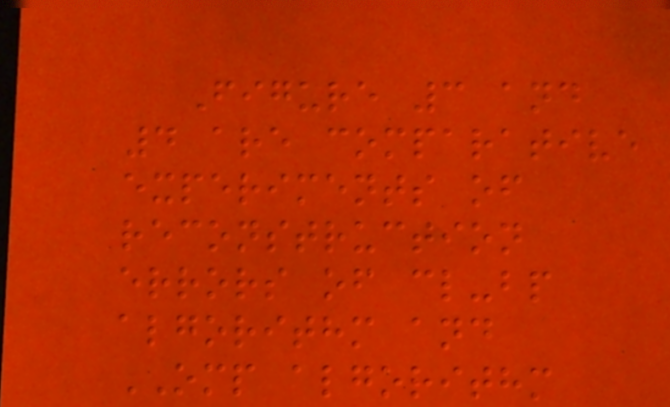Figure 3 and
4 are comparative
experiments of
reconstruction
errors of cl-bp
algorithm and
OMP algorithm
